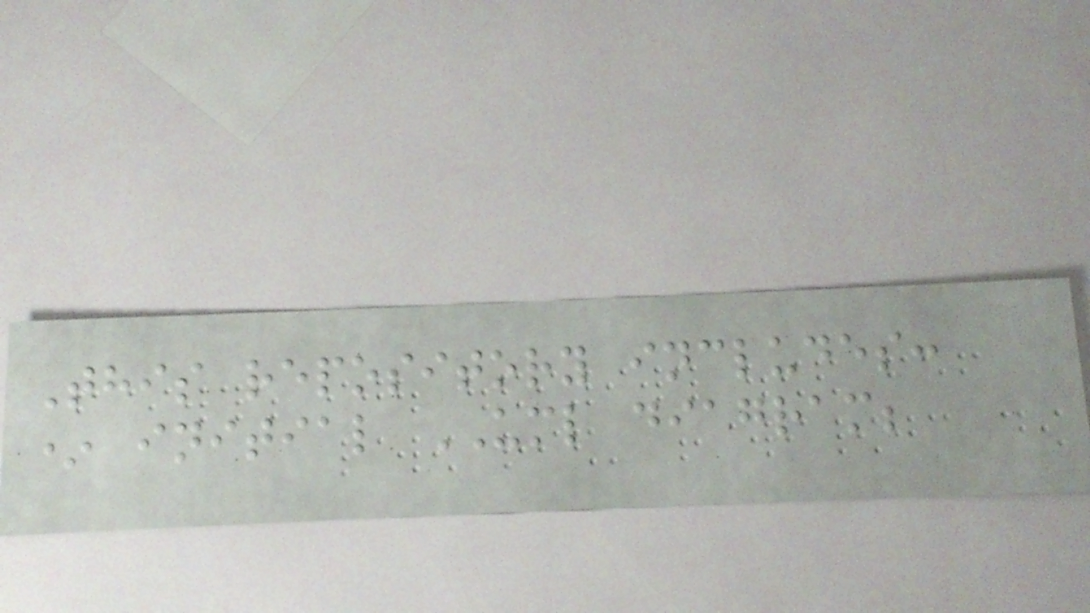This repository includes:
* initial UML diagram;
